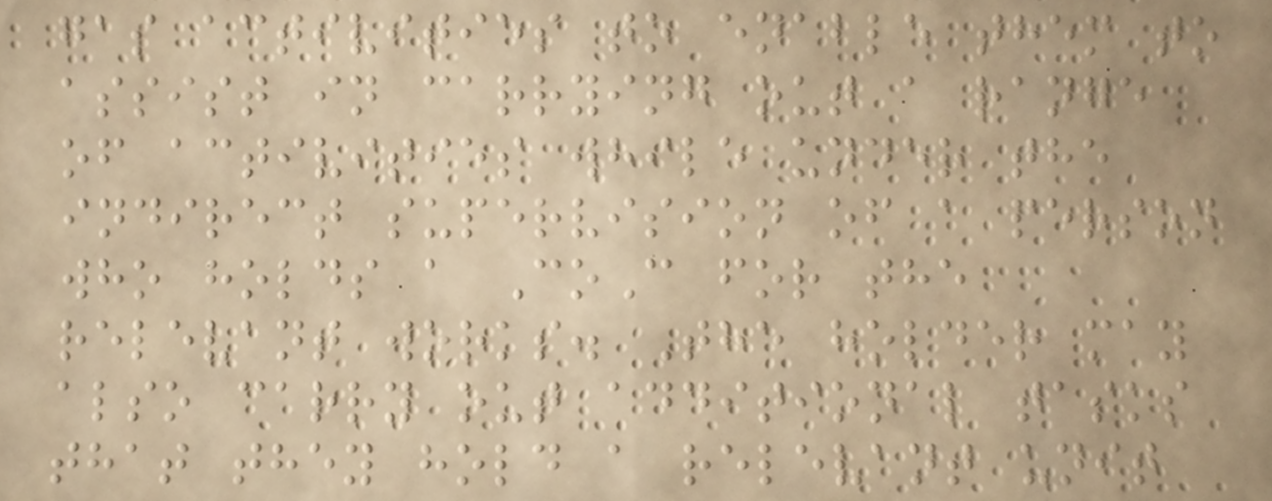gas activities to enable them to
assist in carrying out a range
of activities while under the
indirect supervision of a person
who holds a CoC for the
relevant works. The holder may
also carry out additional tasks
that they hold a relevant unit
